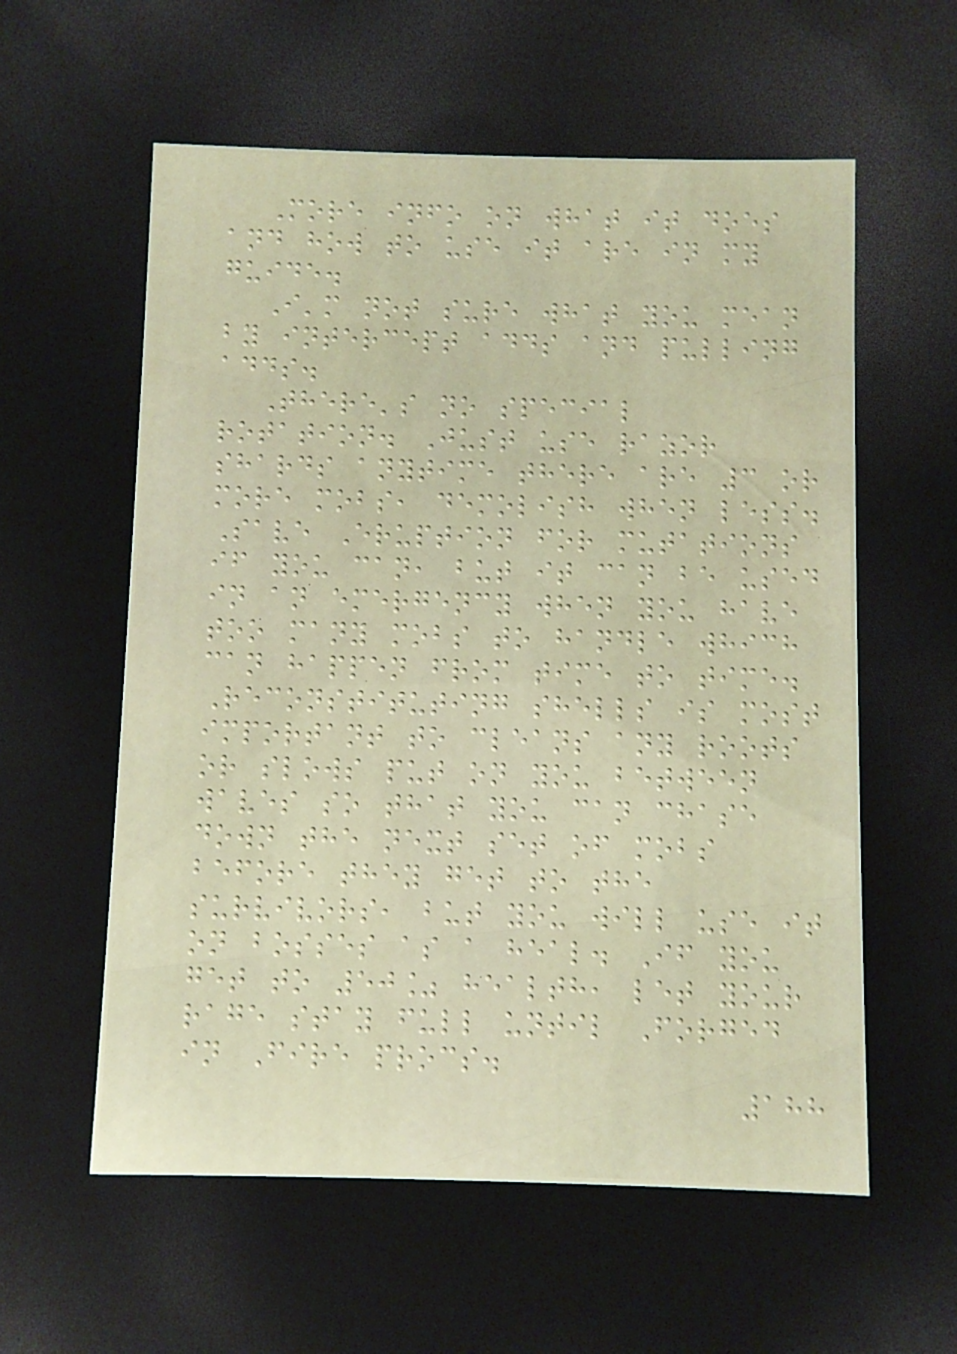More info on what it does
and how to use it are in my
guide.
I'm not sure what you mean
by intercept adds and pulling
adds.
There's no special
rotation. Just use razor
shards anytime there are 3 or
more mobs, demolish when less.
Save Eruption for mutations
if you can, but it can be used
in an emergency when you have
too many mobs to handle which
can happen from time to time.
Reconstituting shells is most
important to cleans any roots
or slows put on you between
waves so that you can chase
down the next set of mobs
before they get to the
survivors, but you will use it
on bosses as a heal. If you
get to 50% health, let your
rage stay full until Forged
in Fire procs.
188
